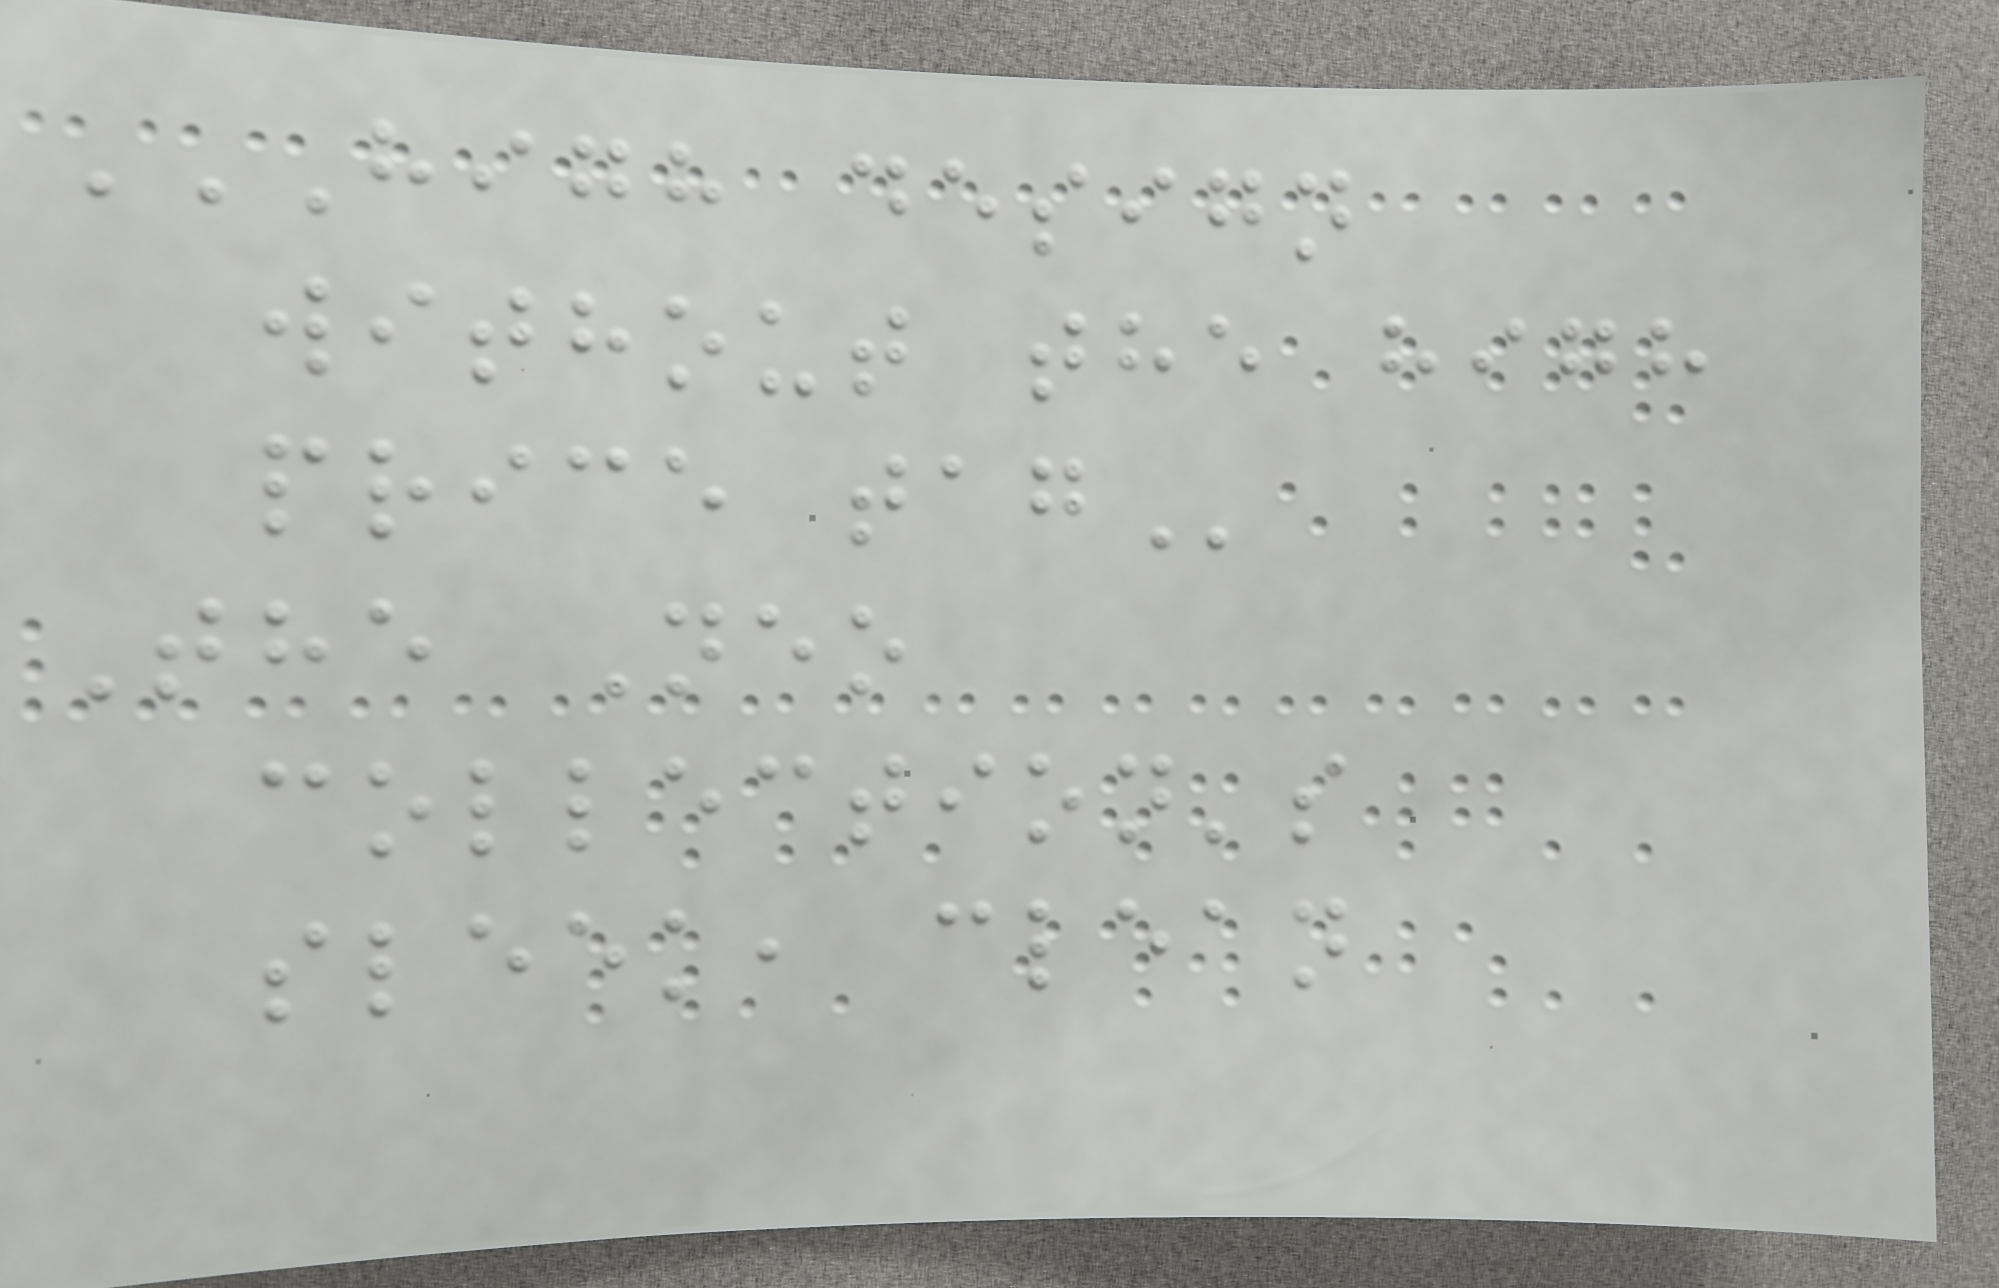HIGH DESIGN
WITHOUT THE HIGH
PRICE TAG
The Neo
collection's
sleek, clean
